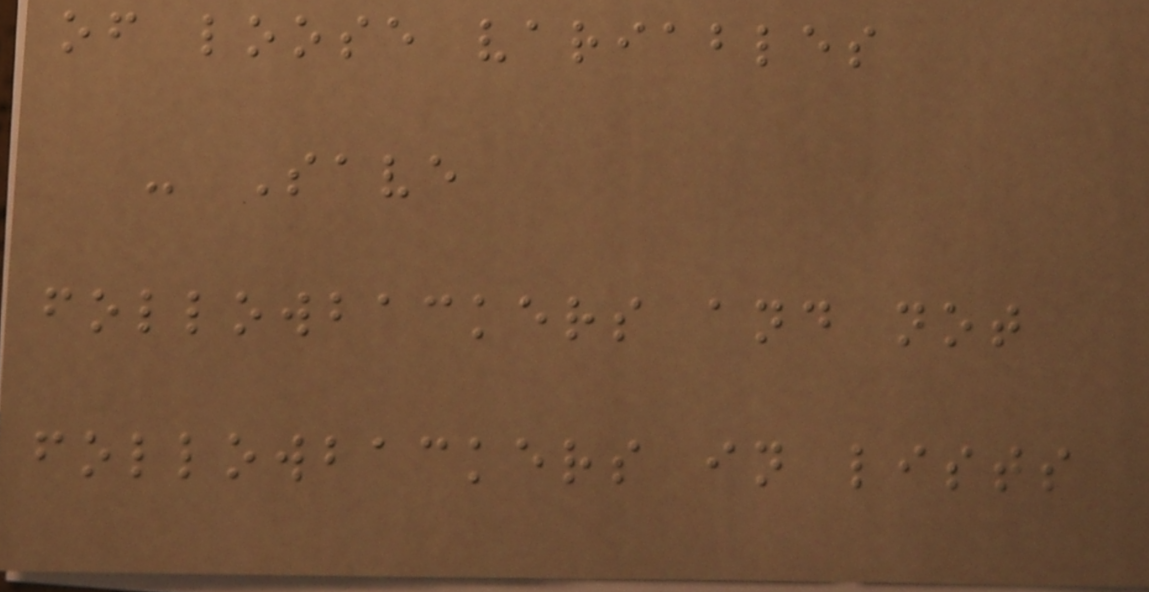of loose variables
- Save
followbackers and not
followbackers in lists
